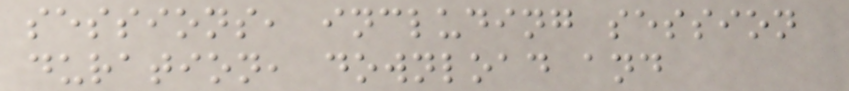sessions, including session
duration, download and
